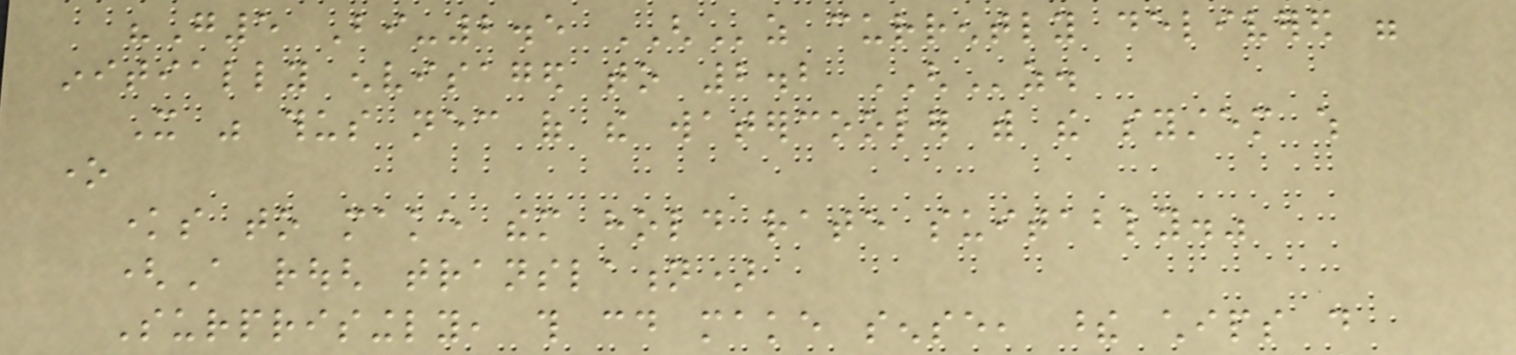"G5 Bi-2.5 GHz currently delivered were
initially envisaged to 2.2 GHz.
It was thus necessary of the watercooler with the system which
one
knows to make them hold rate suitably."
(A rough translation)
Surprisingly, this could make sense, these chips do
